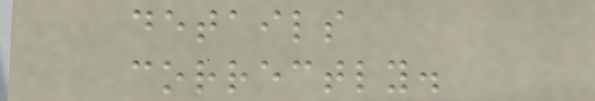details
correctly.
